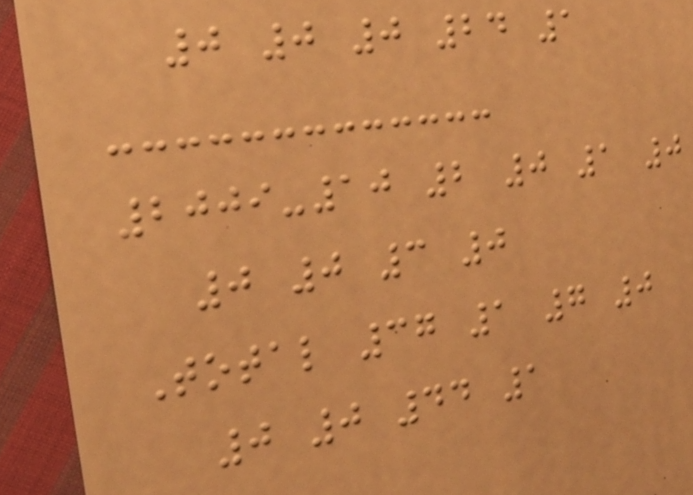0 0 0 24 1
2009-10 2 0 1 0
0 0 3 0
Total 37 1 7 0
0 0 44 1
